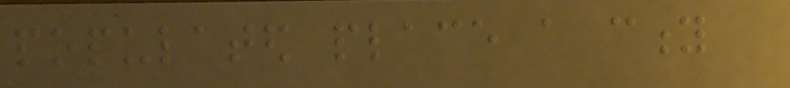populated place a city
